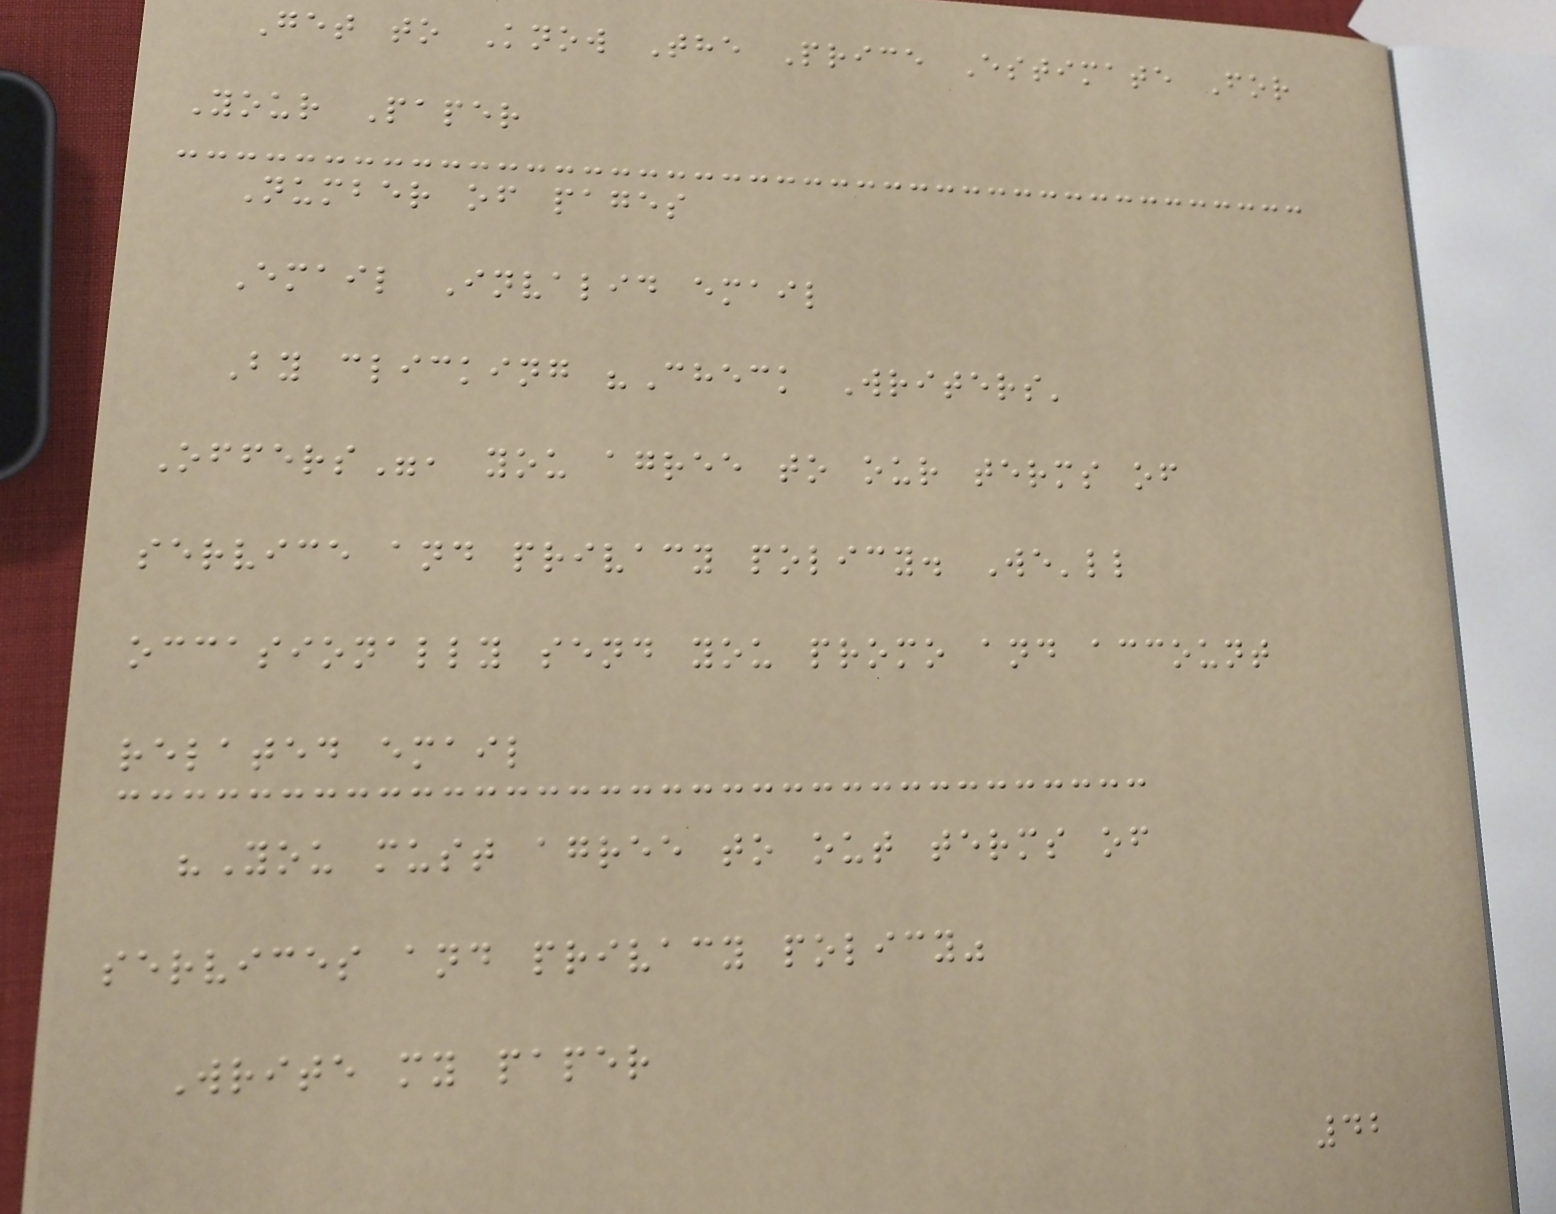Get to Know The Price Estimate For
Your Paper
Number of pages
Email Invalid email
By clicking "Check Writers'
Offers", you agree to our terms of
service and privacy policy. We'll
occasionally send you promo and account
related email
"You must agree to out terms of
services and privacy policy"
Write my paper
42
